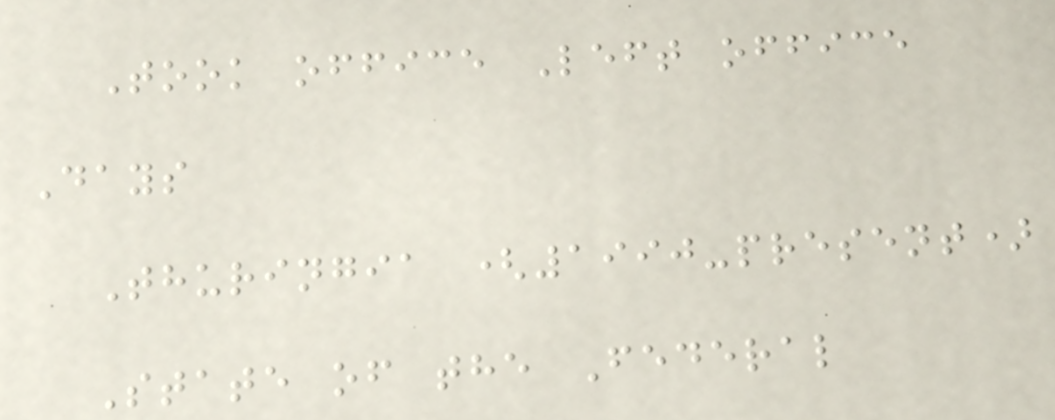Took office Left office
Days
Thuringia (1990-present)
State of the Federal
